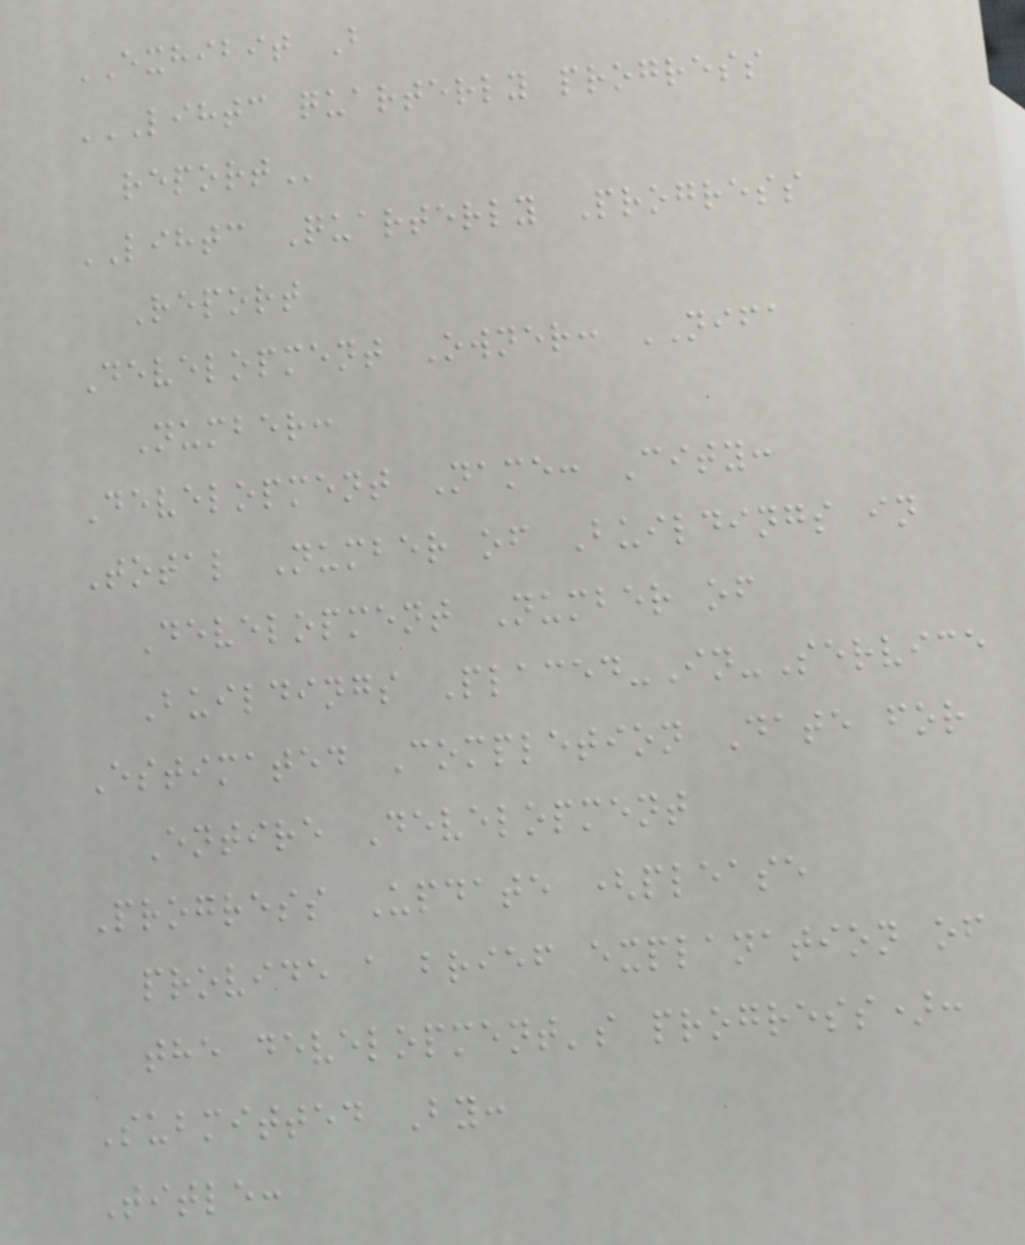EXHIBIT B
LIHTC QUARTERLY PROGRESS
REPORT
LIHTC Quarterly Progress
Report
Development Owner: NIFA
Number:
Development Name: City:
Total Number of Buildings in
Development Number of
Buildings Placed-In-Service
Estimated Completion Date for
Entire Development
Progress Update (please
provide a brief explanation of
the development's progress):
Submitted By:
Title:
